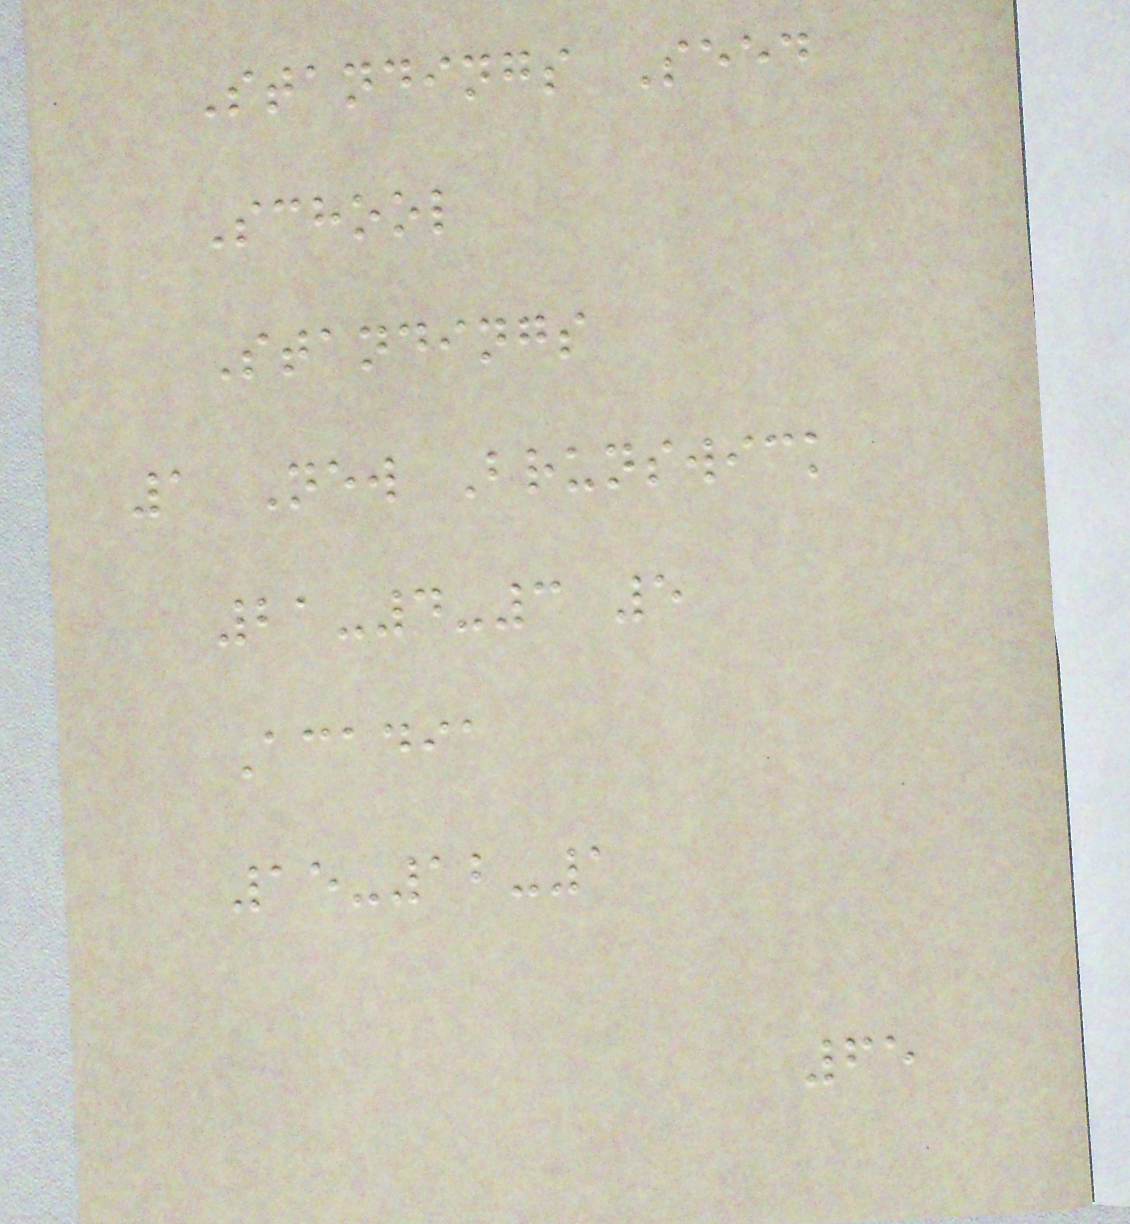Standings Seed
School
Standings
1 New Brunswick
21-4-3 5
Acadia
15-12-1
65
